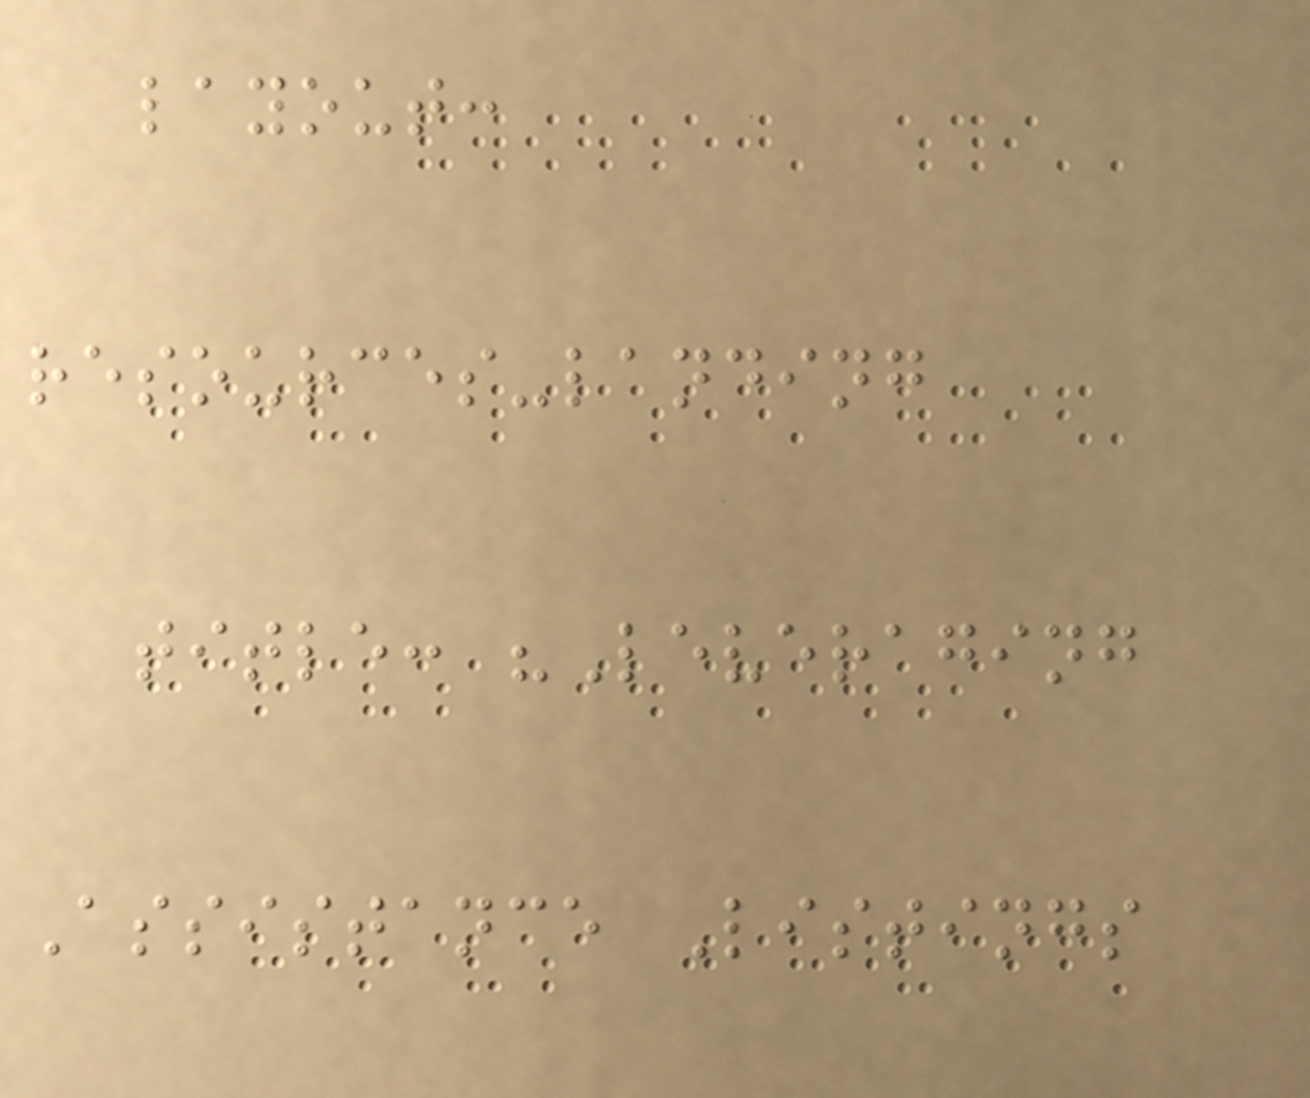layout:
resources-landing
title: "Leveraging
Assistance Listings
